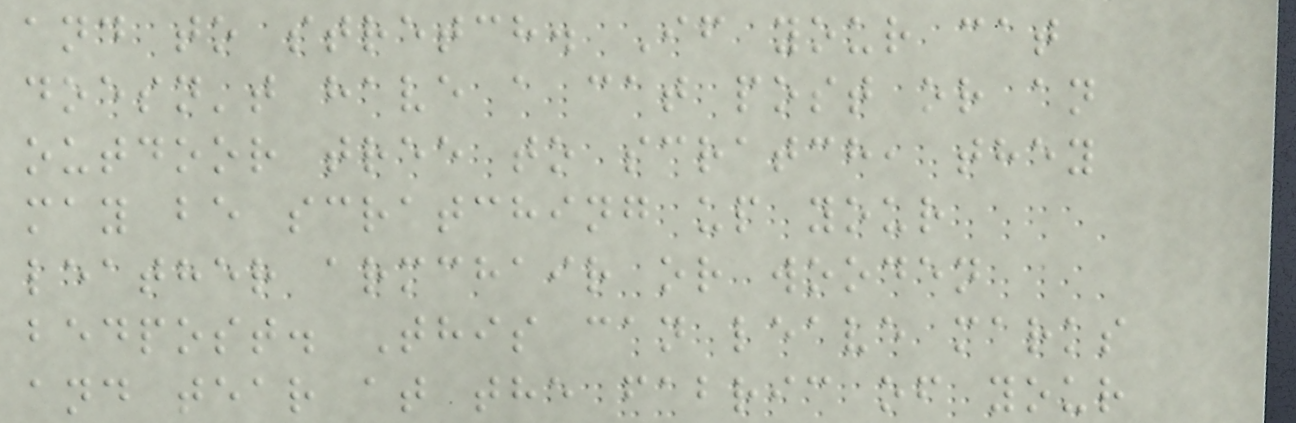and to stretch. If your cat
doesn't have a cat post or an
outdoor tree to scratch, they
may be scratching up your
leather armchair or wooden
bedpost. This can leave marks
and tear at the fabric of your
